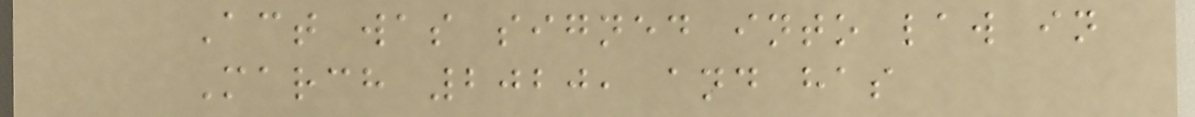Act was signed into law in
March 2020, and has
